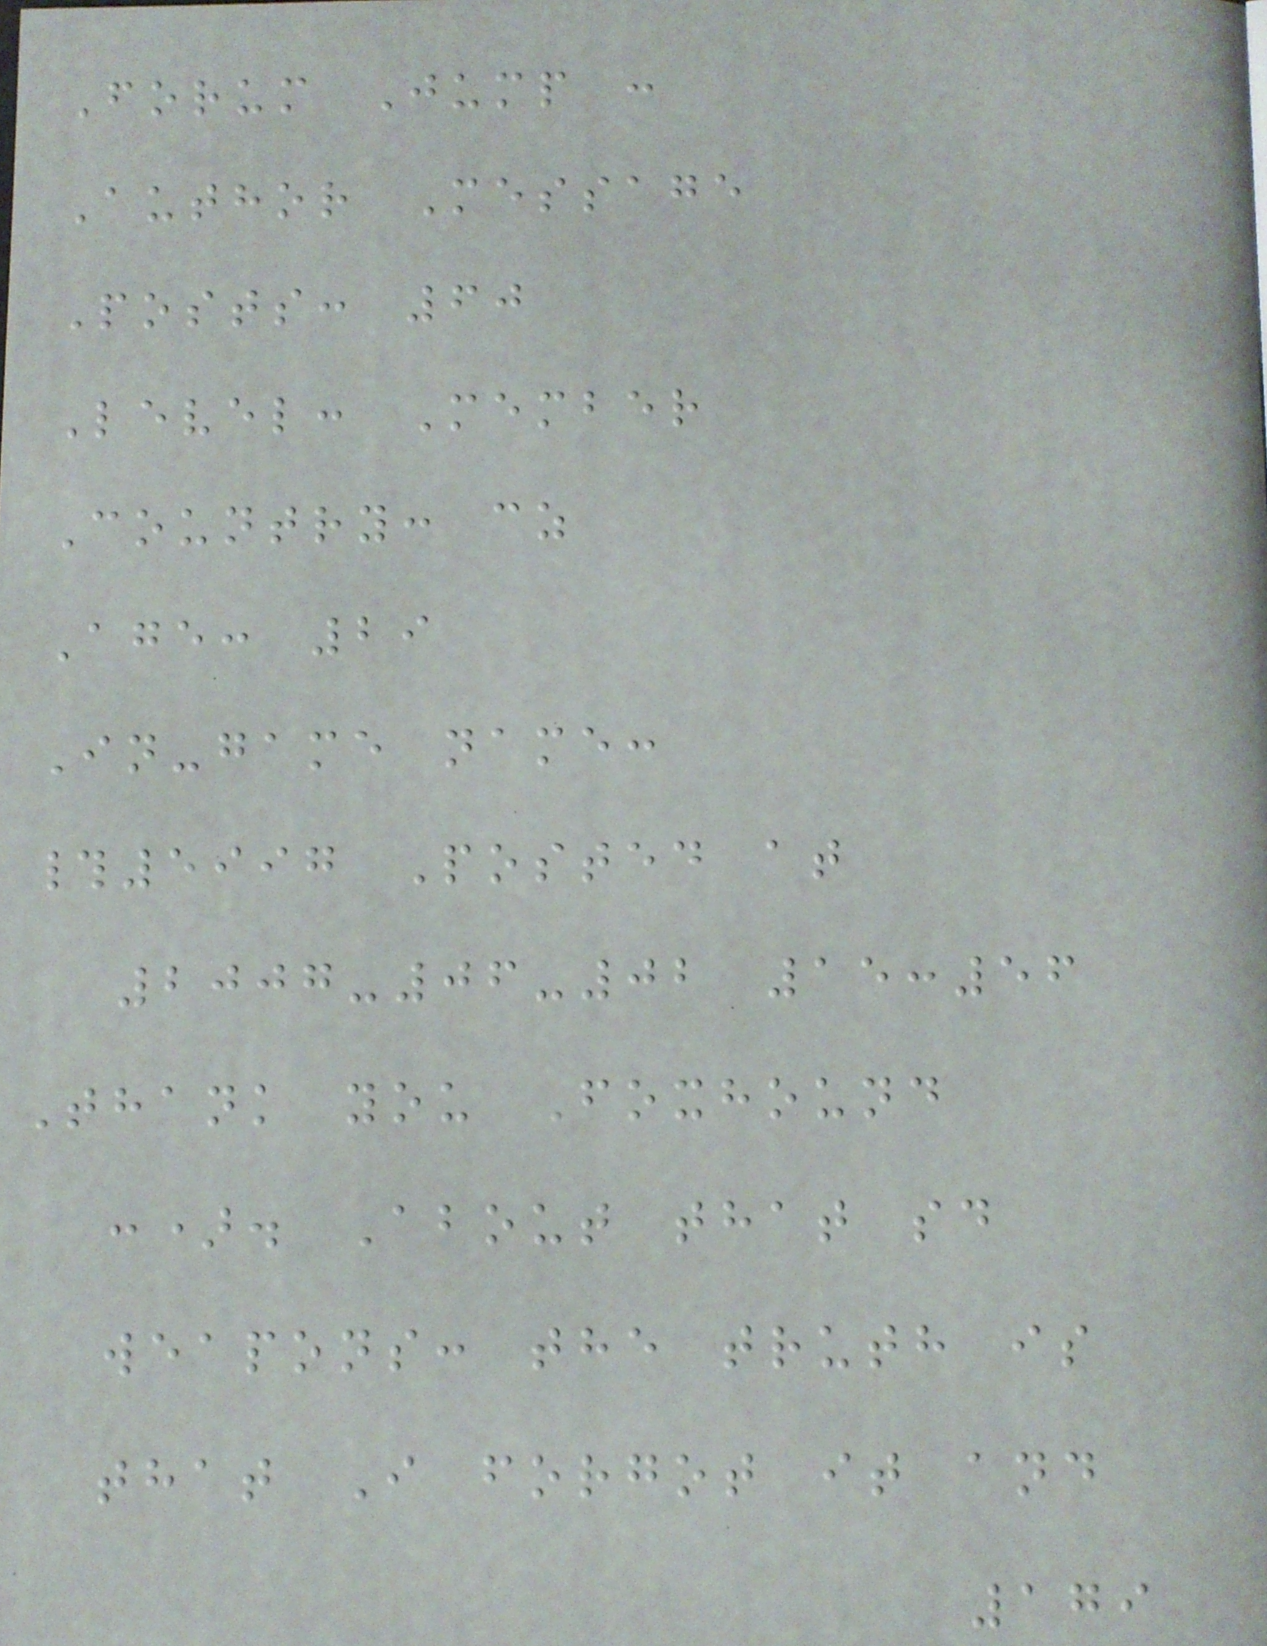Forum Jump :
Author Message
Posts: 60
Level: Member
Country: cz
Age: 29
In-game name:
#5997 Posted at
2007-06-02 15:56
Thank you Foxhound
:). About that sd
weapons: the truth is
that I forgot it and
179
